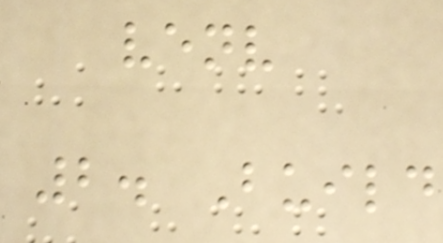venv
2. Build
